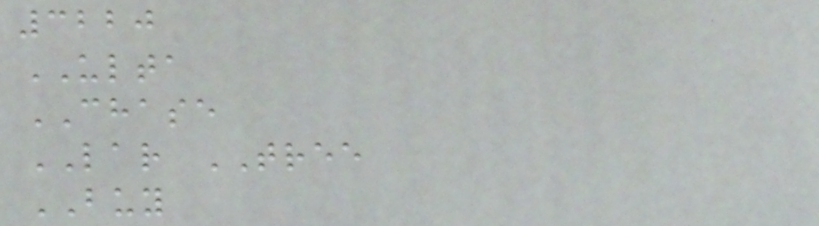3220
ULTA
CHASE
LAR TREE
BUY
